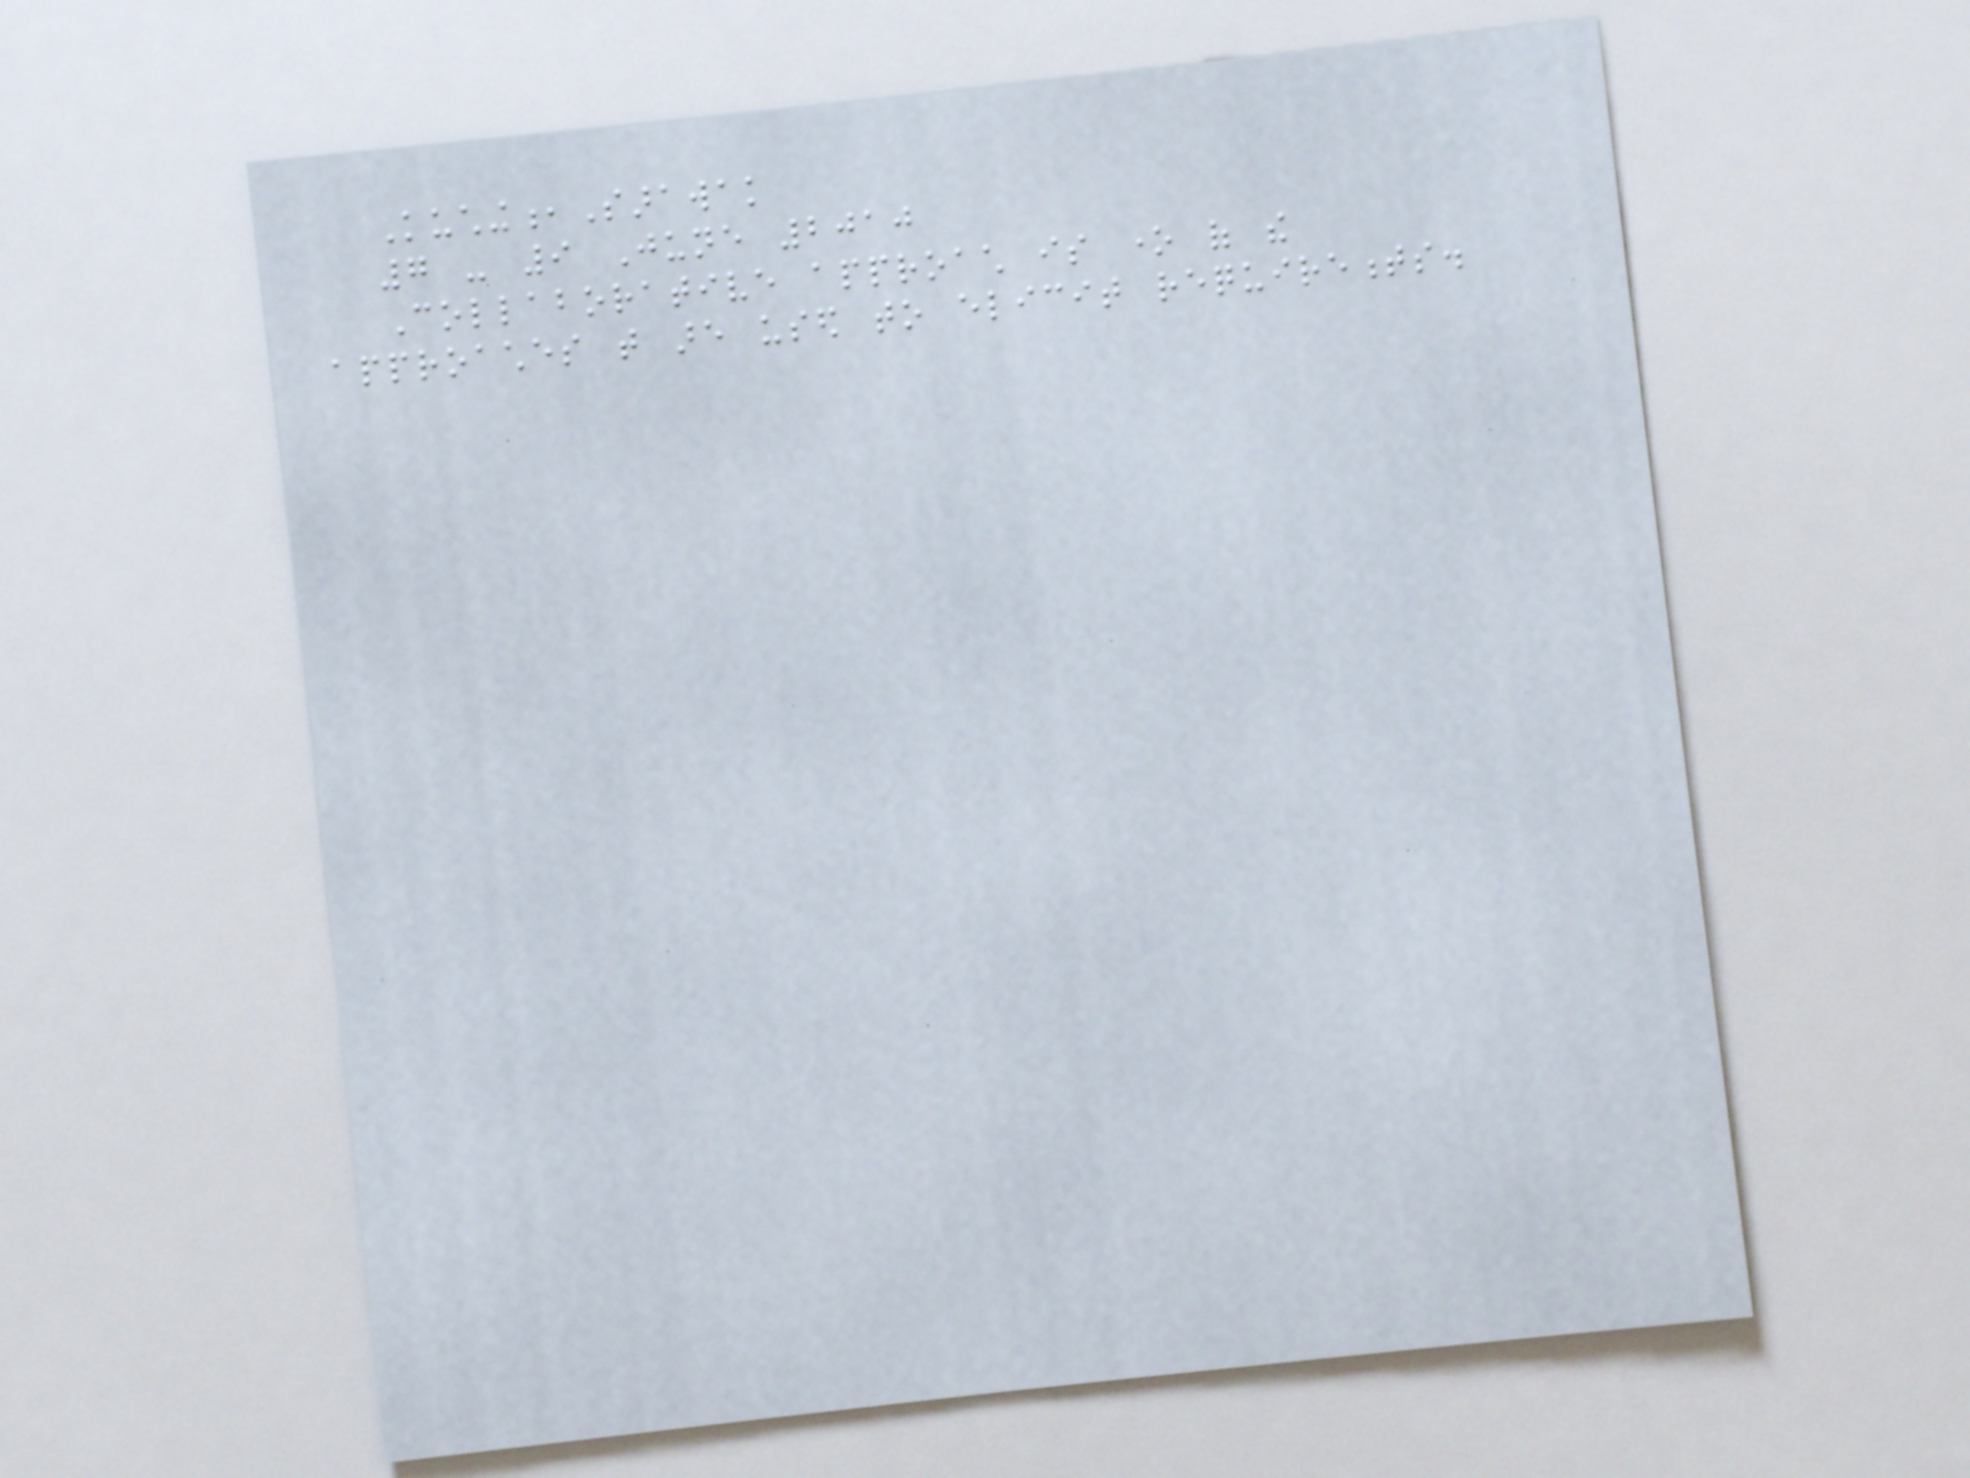Kuching,Sarawak
7 - 9 June 2010
Collaborative approach is one of the
approaches that are used to elicit requirements.
